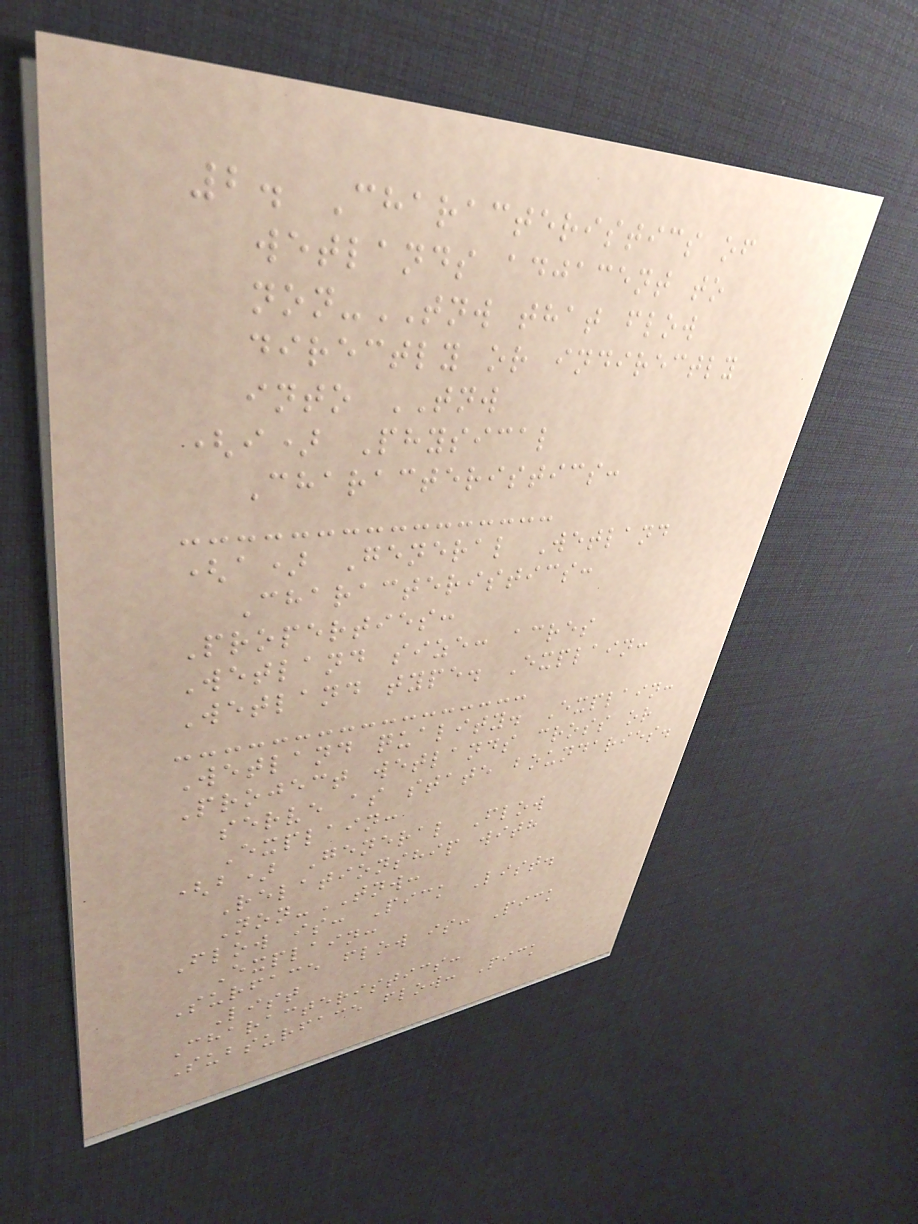2. Characteristics of
wetlands adjacent to
non-TNW that flow
directly or indirectly
into TNW
(i) Physical
Characteristics:
(a) General Wetland
Characteristics:
Properties:
Wetland size: acres
Wetland type. Explain:
Wetland quality. Explain:
Project wetlands cross or
serve as state boundaries.
Explain:
(b) General Flow
Relationship with
Non-TNW:
Flow is: Pick List.
Explain:
Surface flow is: Pick
List
Characteristics:
Subsurface flow: Pick
